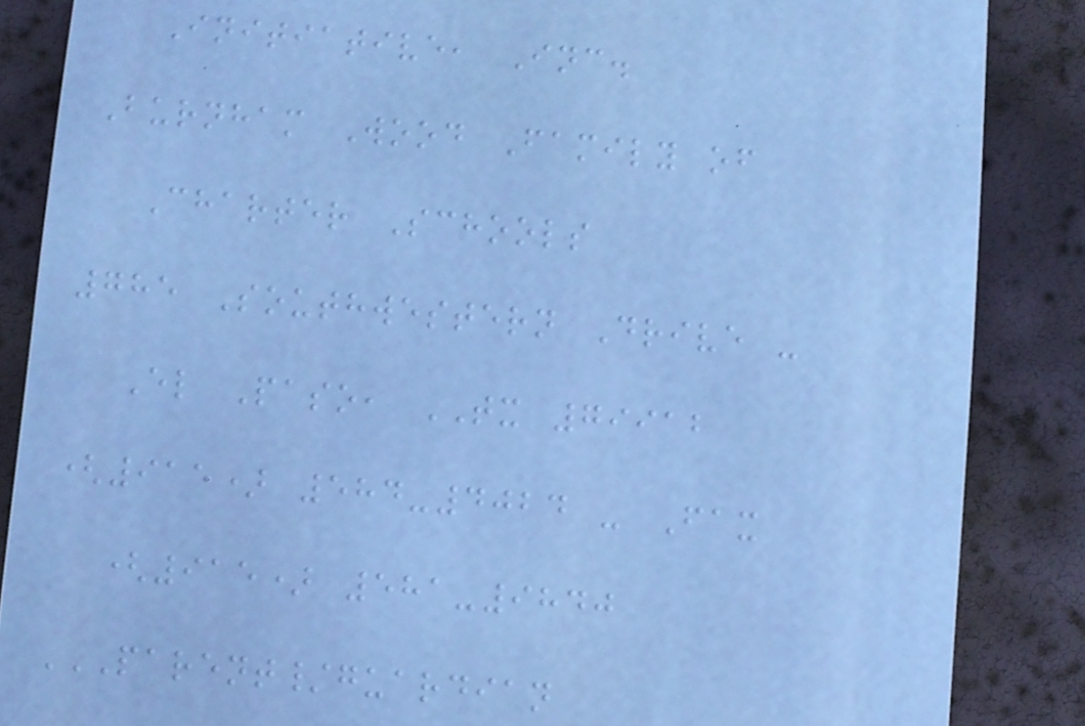Initiative, Inc.
Burnham Wood Family of
Charter Schools
785 Southwestern Drive -
El Paso, TX 79912
(915) 584-4024 - Fax
(915) 581-9840
PARENT/GUARDIAN
